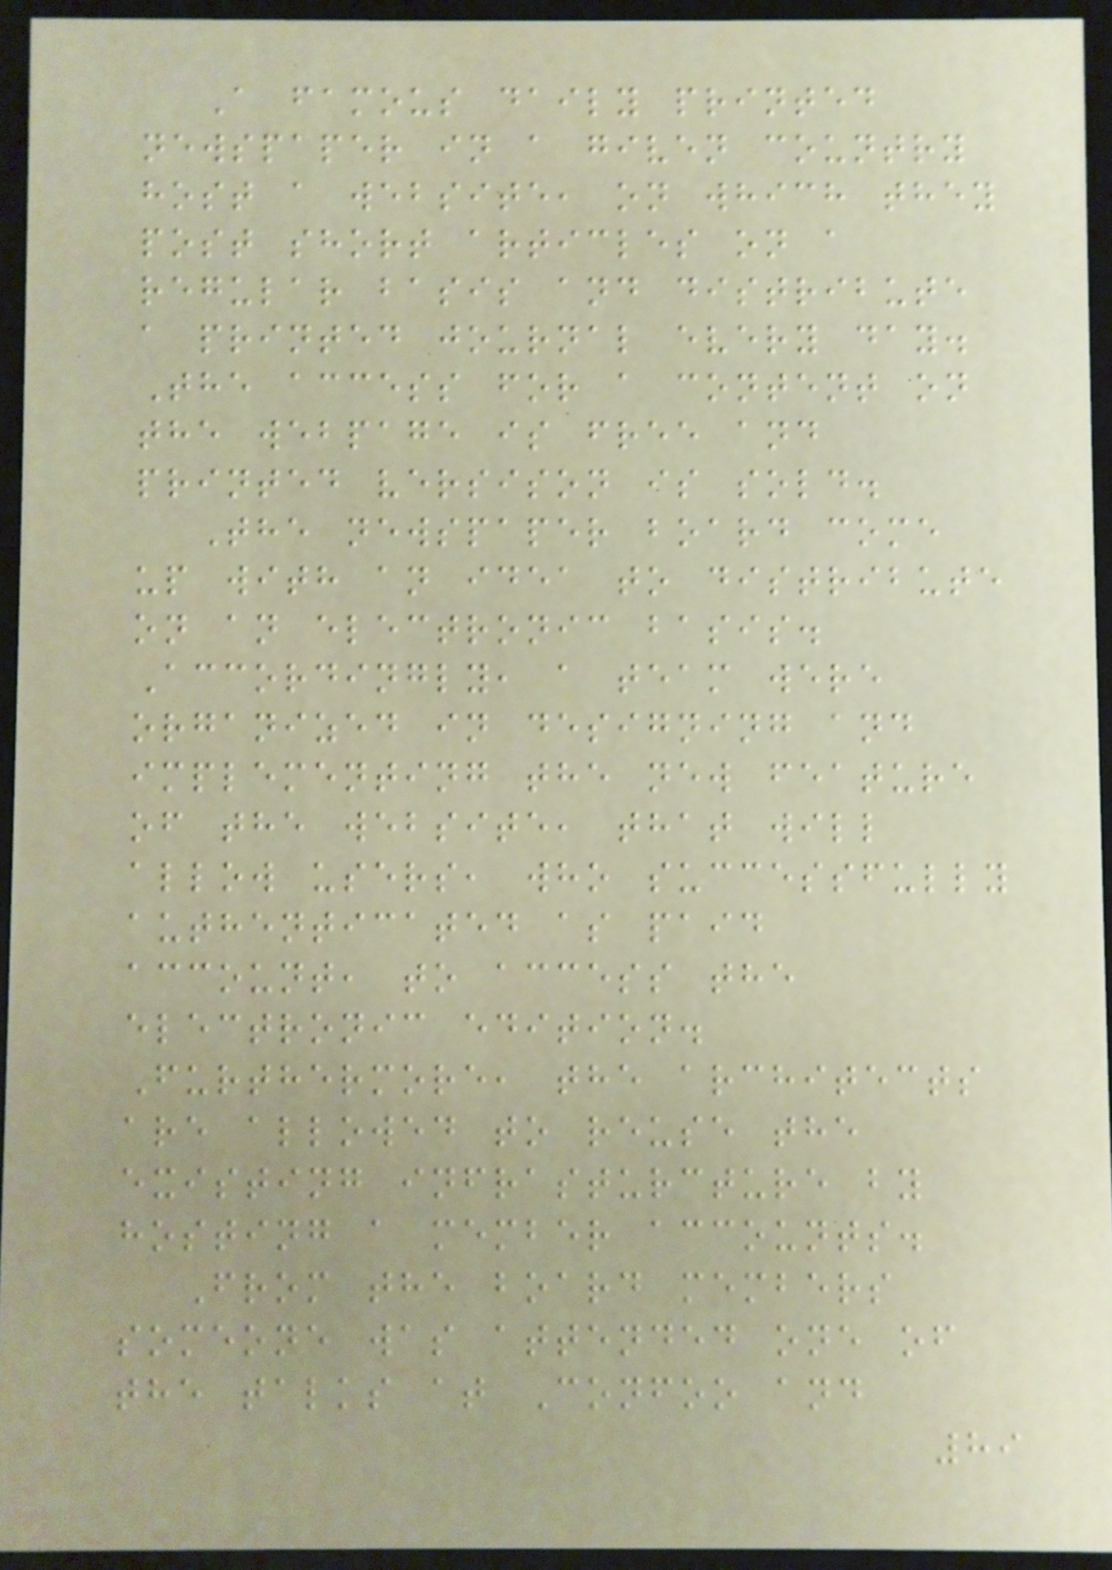A famous daily printed
newspaper in a given country
host a website, on which they
post short articles on a
regular basis and distribute
a printed journal every day.
The access for a content on
the webpage is free and
printed versison is sold.
The newspaper board come
up with an idea to distribute
on an electronic basis.
Accordingly, a team were
organized in designing and
implementing the new feature
of the website, that will
allow users, who successfully
authenticated as paid
account, to access the
electronic edition.
Furthermore, the architects
are allowed to reuse the
existing infrasturcture by
hosting a member accounts.
From the board members
someone was attended one of
the talks at Confoo and
89
